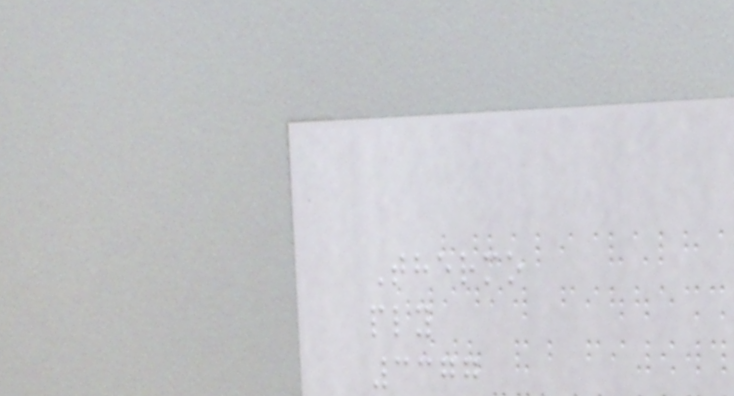Thermo
ply
3377
